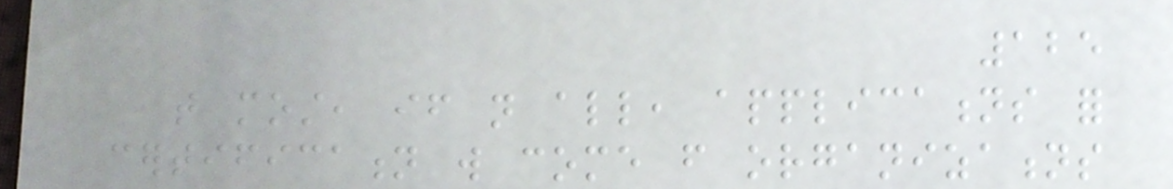125
that most, if not all, applications for
certification will come from organizations
